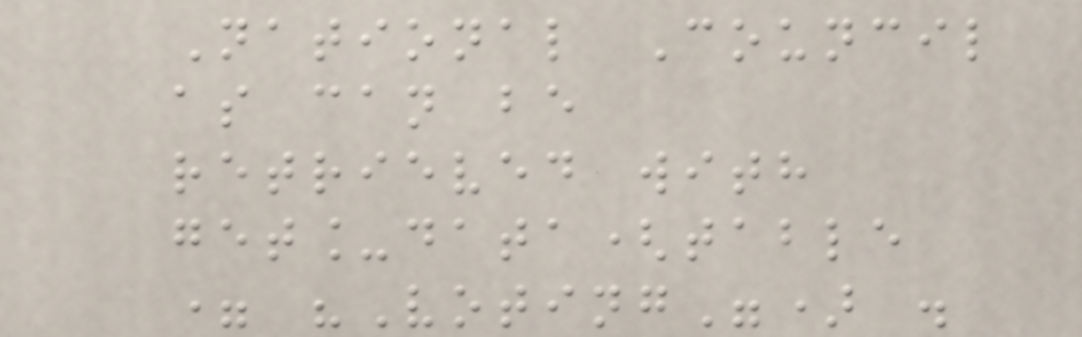National Council
as can be
retrieved with
get_data(table
= "Voting") .
